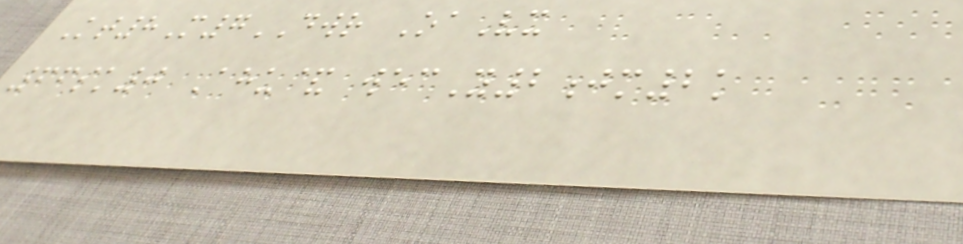Kt8M7DWR OaVx
66sk0 Ahu& wecY2jm2k
